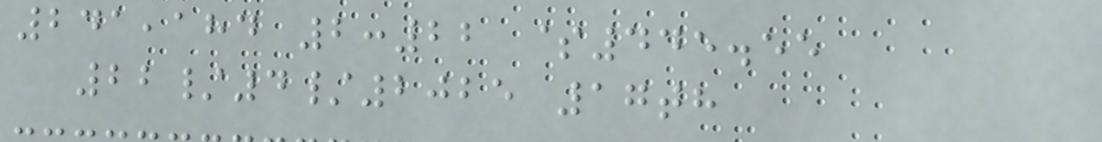241,184 2:22 $445.55
22/4/2025 17th
